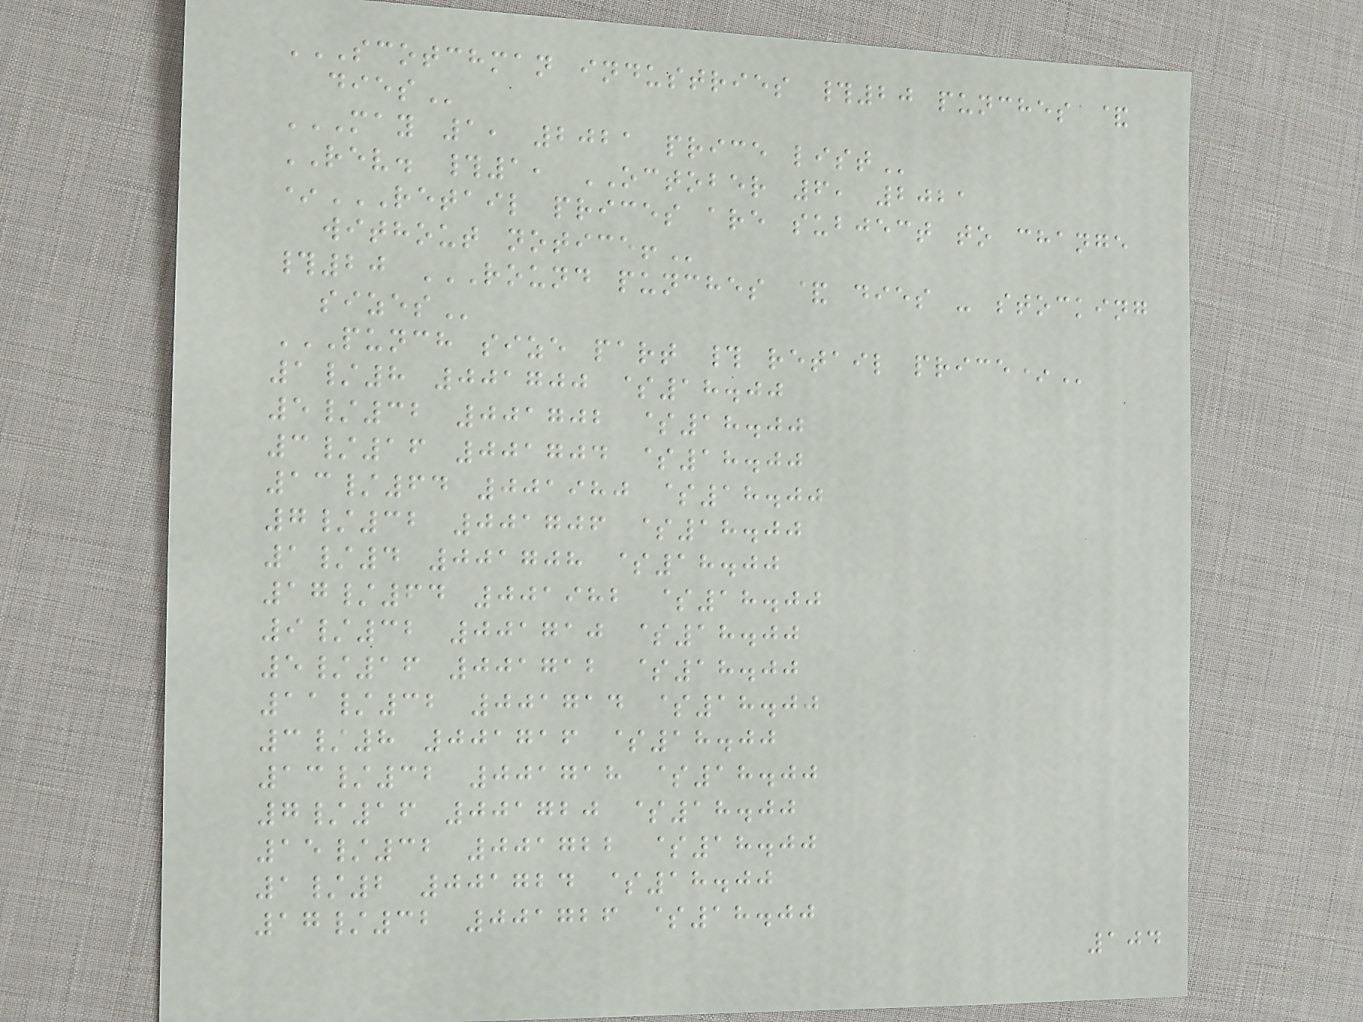SCOTCHMAN INDUSTRIES #20 PUNCHES &
DIES
MAY 1, 2021 PRICE LIST
REV. #1, OCTOBER 6, 2021
*RETAIL PRICES ARE SUBJECT TO CHANGE
WITHOUT NOTICE!
#20 ROUND PUNCHES & DIES - STOCKING
SIZES
PUNCH SIZE PART # RETAIL PRICE*
1/8 001700 $18.00
5/32 001702 $18.00
3/16 001704 $18.00
13/64 001980 $18.00
7/32 001706 $18.00
1/4 001708 $18.00
17/64 001982 $18.00
9/32 001710 $18.00
5/16 001712 $18.00
11/32 001714 $18.00
3/8 001716 $18.00
13/32 001718 $18.00
7/16 001720 $18.00
15/32 001722 $18.00
1/2 001724 $18.00
17/32 001726 $18.00
104
